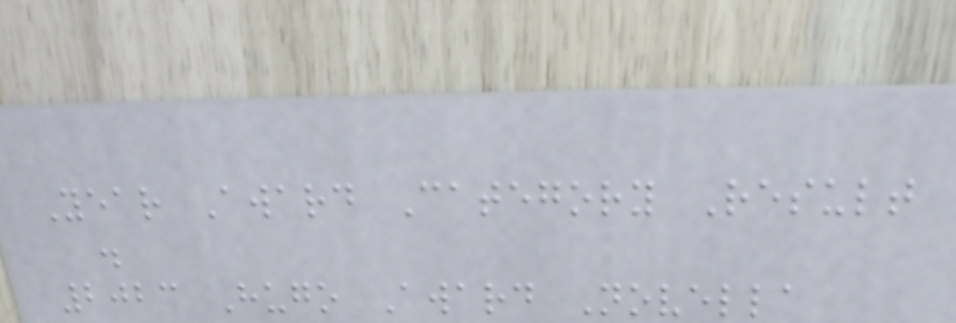Year Award Category Result
.
2023 Hugo Award Novella
